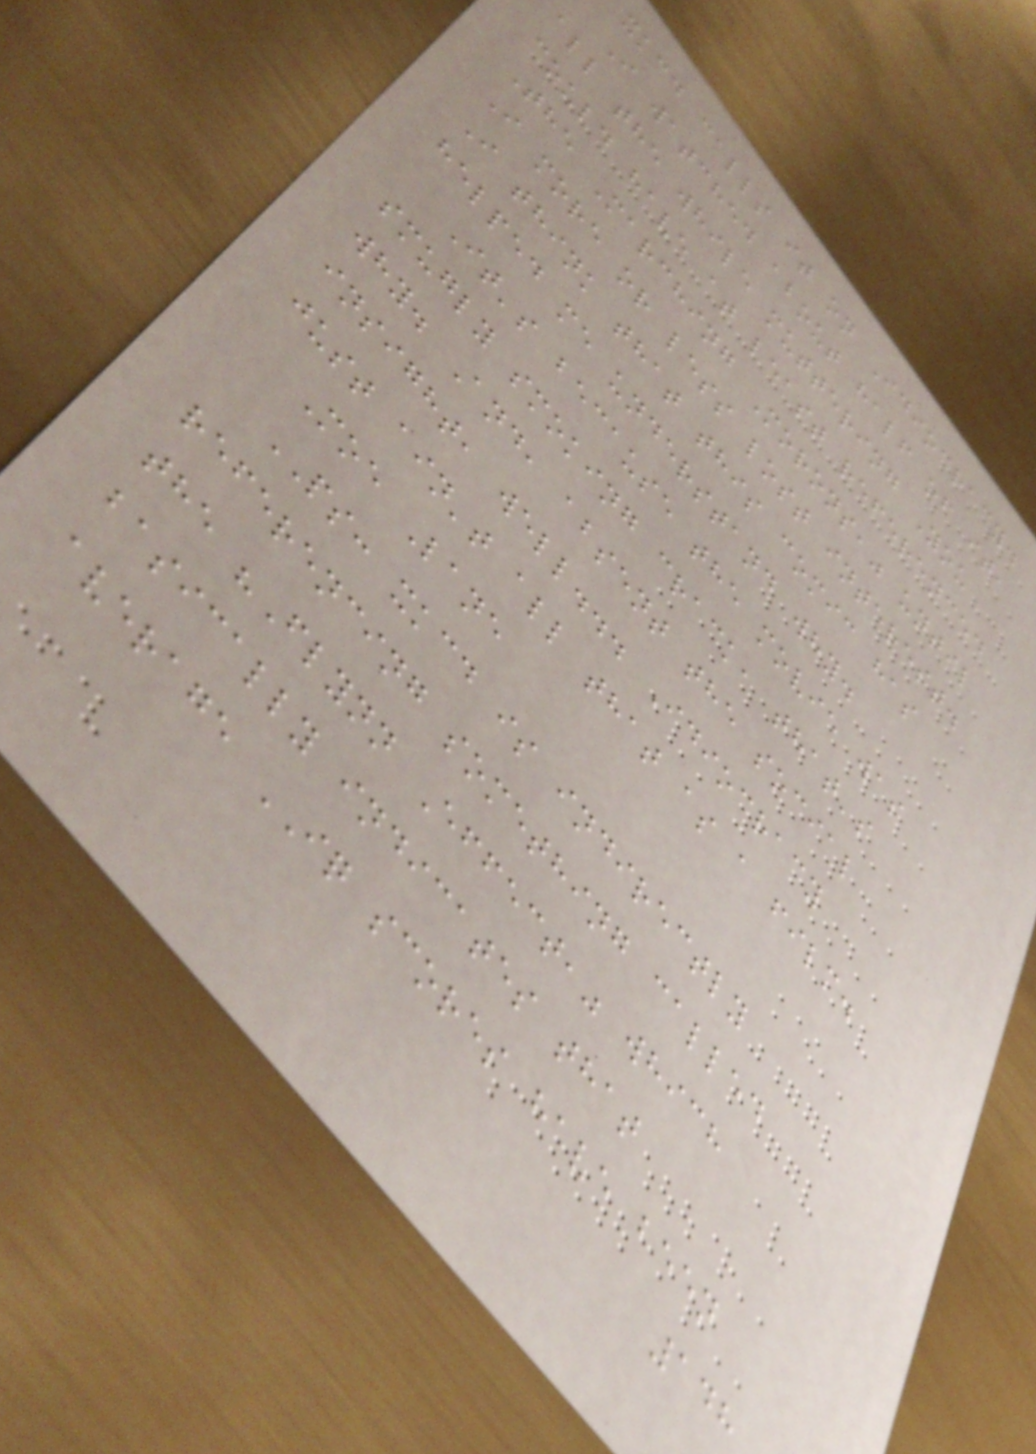xkcd calls it on Idiocracy.
I watched about half of it,
all the while muttering You
could have at least referenced
The Marching Morons," until
I more or less lost interest.
I think that this comic has
helped me understand why.
It's because the movie was
smugly smoking crack, that's
why. And, absent the social
insight, well... Idiocracy
just ain't all that as a film.
Moe Lane
PS: xkcd is indirectly
referencing something called
the "Flynn Effect," which
basically indicates that
average IQ scores have been
148
